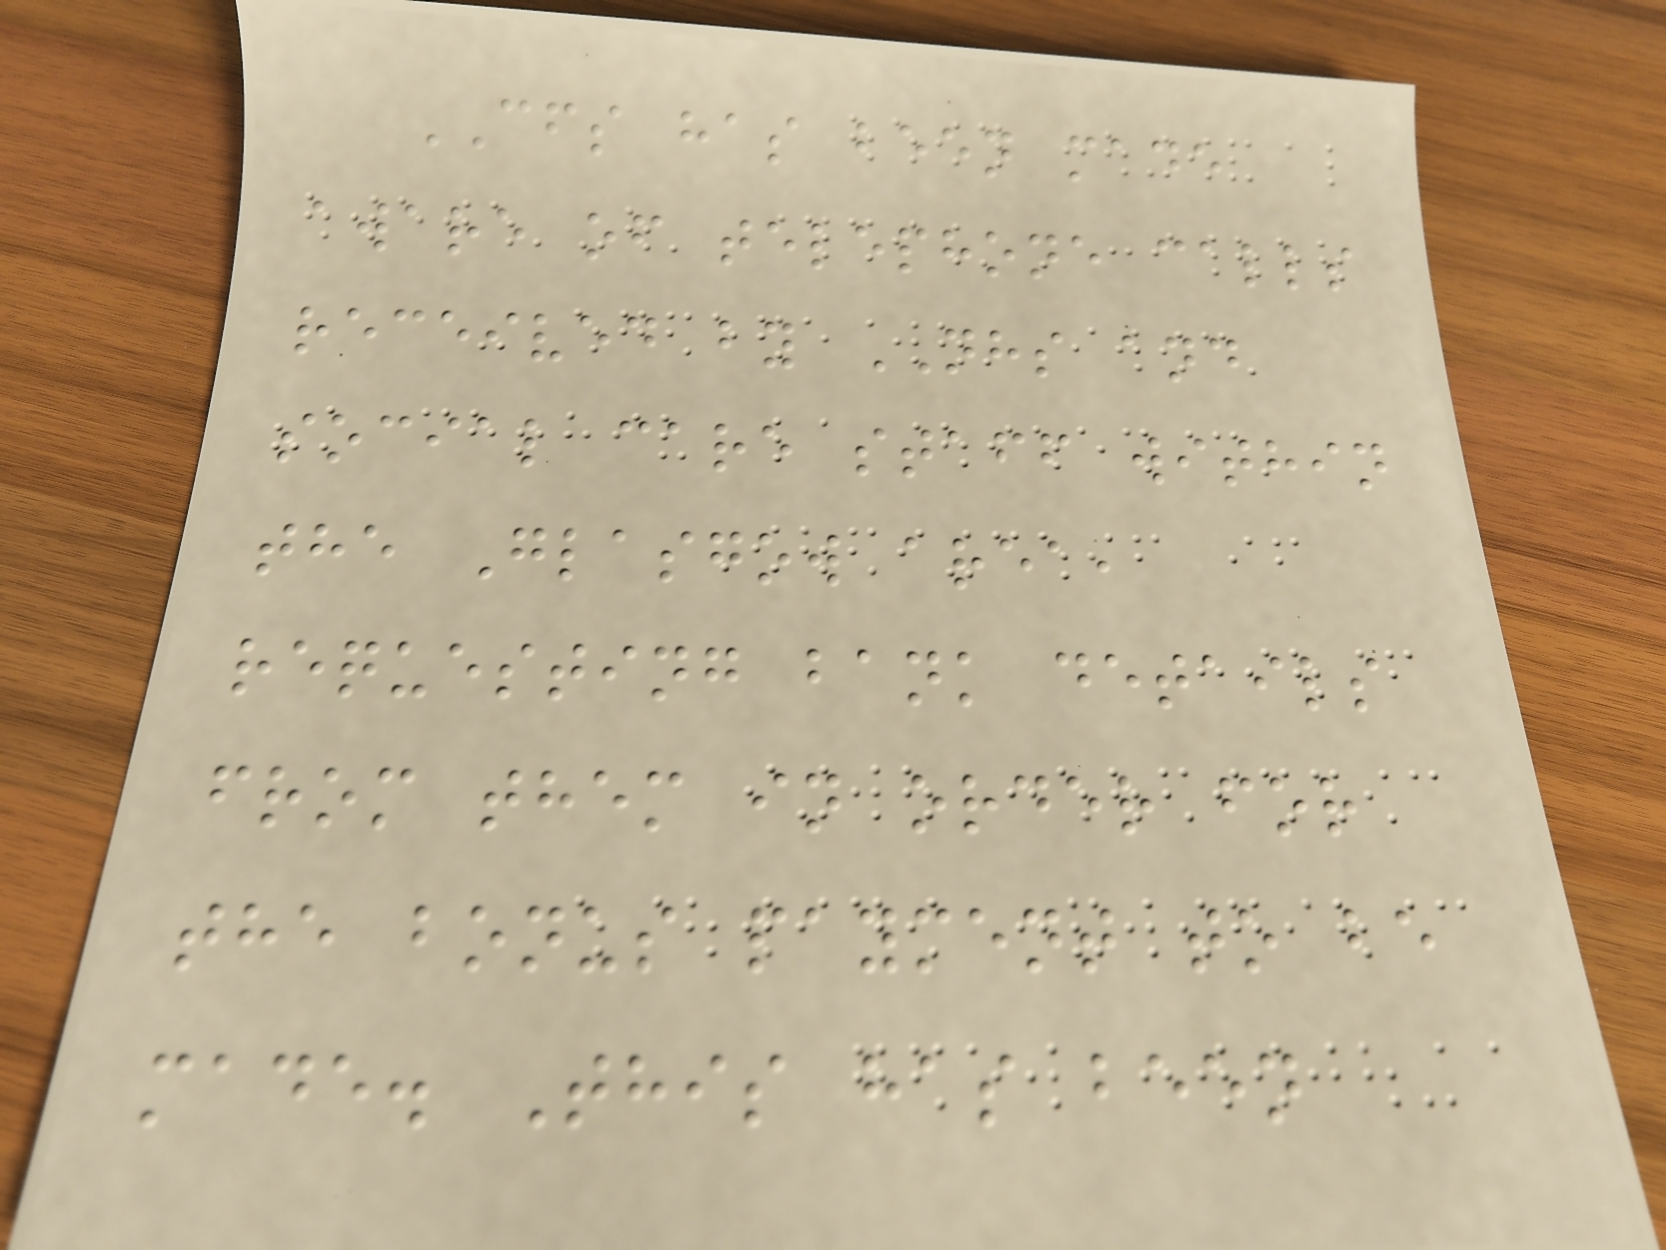CFS has been made
aware of telephone calls
received by NHS and
social care staff within
the Glasgow area,
requesting bank details
from them in order for
the bonus payment to be
made. This has been
